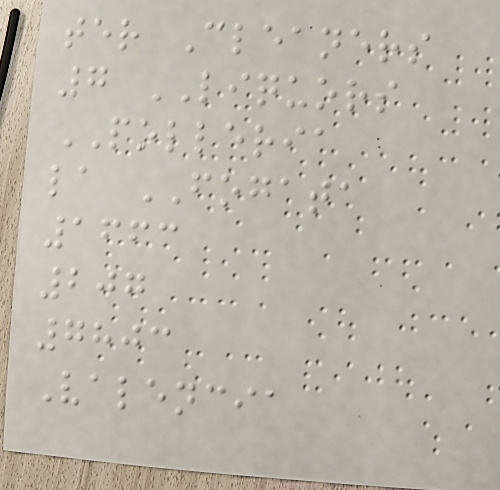ter Cleaners
7 LIQUORS
POLLERIA
la FOGATA
1663
207
7803
Valencia
